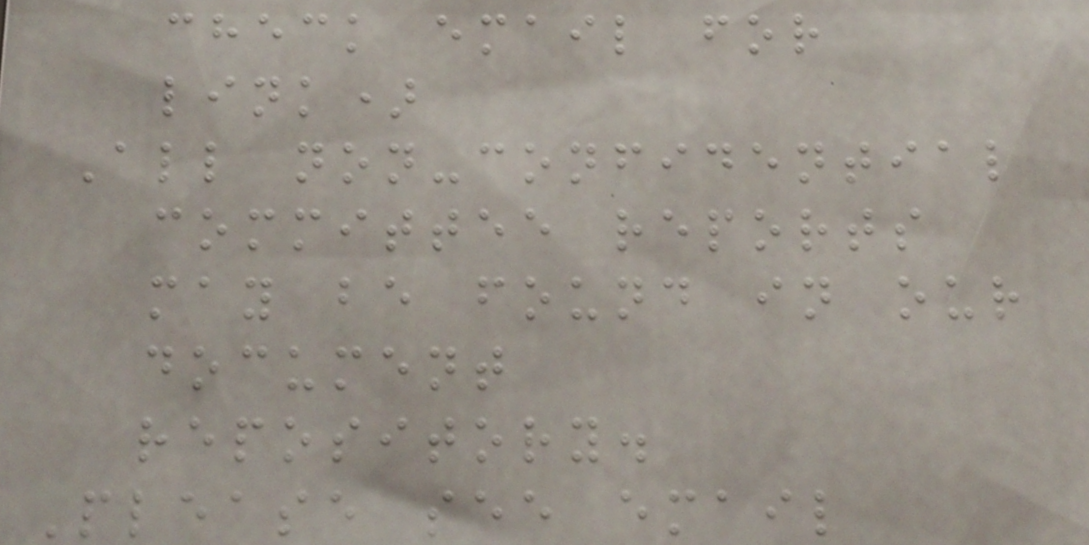check email for
link)
All non-confidential
committee reports
may be found in our
document
repository.
Please see email
